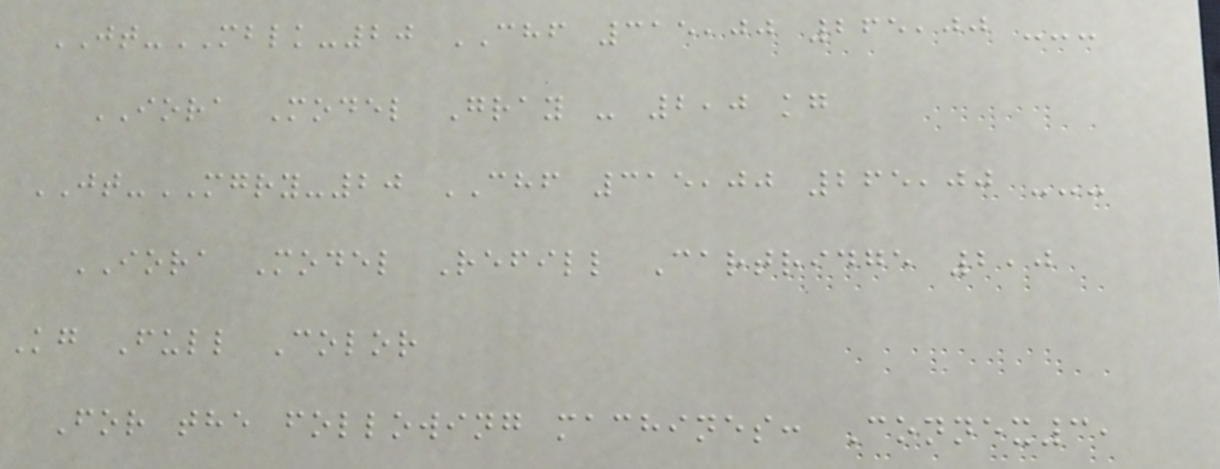JT-MBLK-20 CHF 315,00 265,00 ---
IORA Model Gray - 2,0 kg
JT-MGRY-20 CHF 315,00 265,00 ---
IORA Model Refill Cartridge 2,0
Kg Full Color
For the following machines: Connex3,
